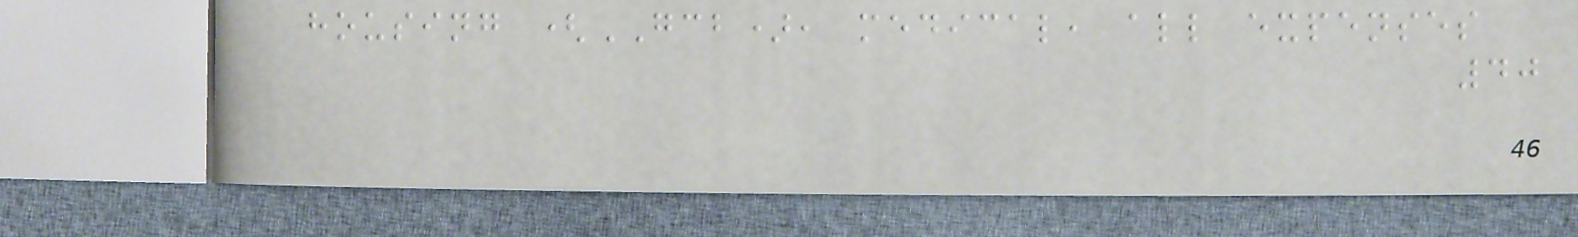housing (GCB), medical, all expenses
40
